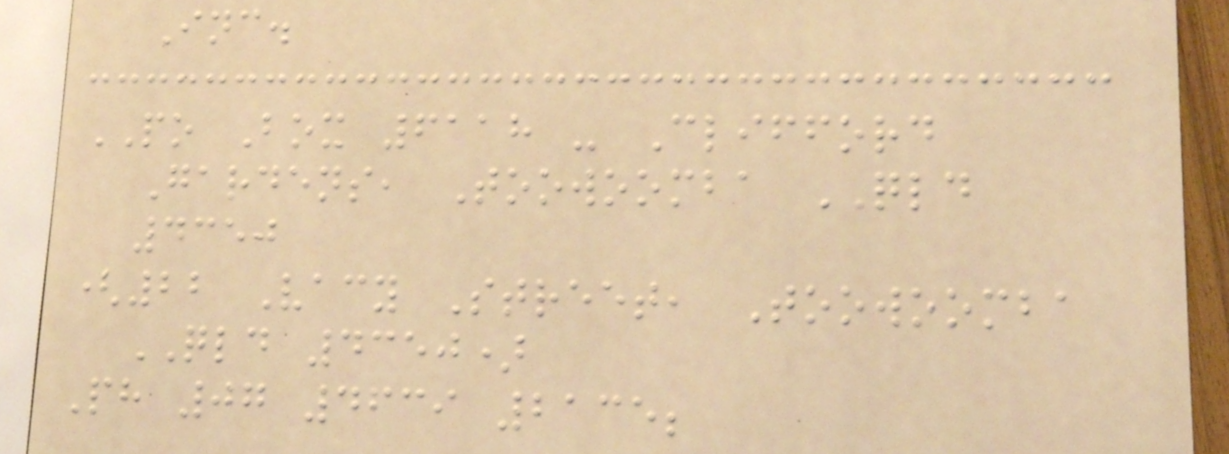Inc.
PO Box 6118 - Clifford
Gardens, Toowoomba QLD
4350
(22 Vacy Street, Toowoomba
QLD 4350)
Ph 07 4639 2135;
